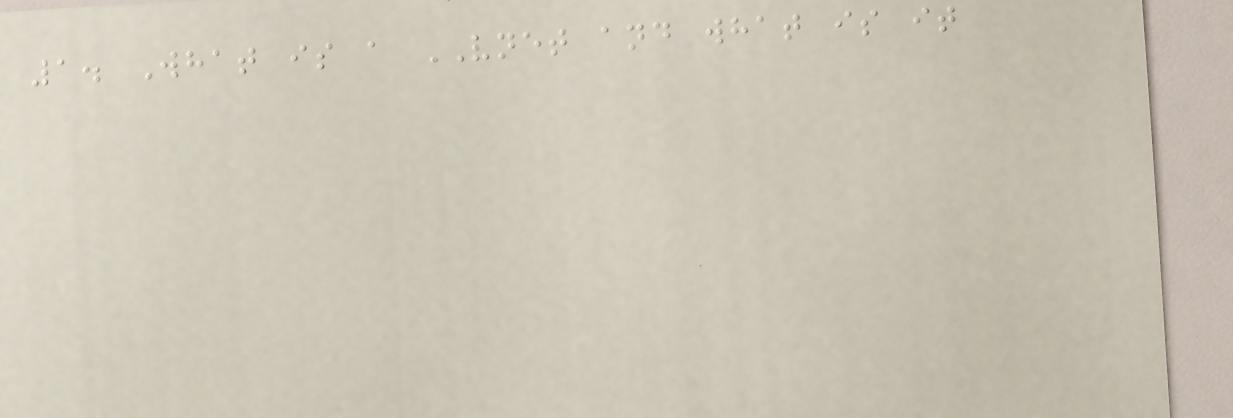1. What is a VNET and what is it
